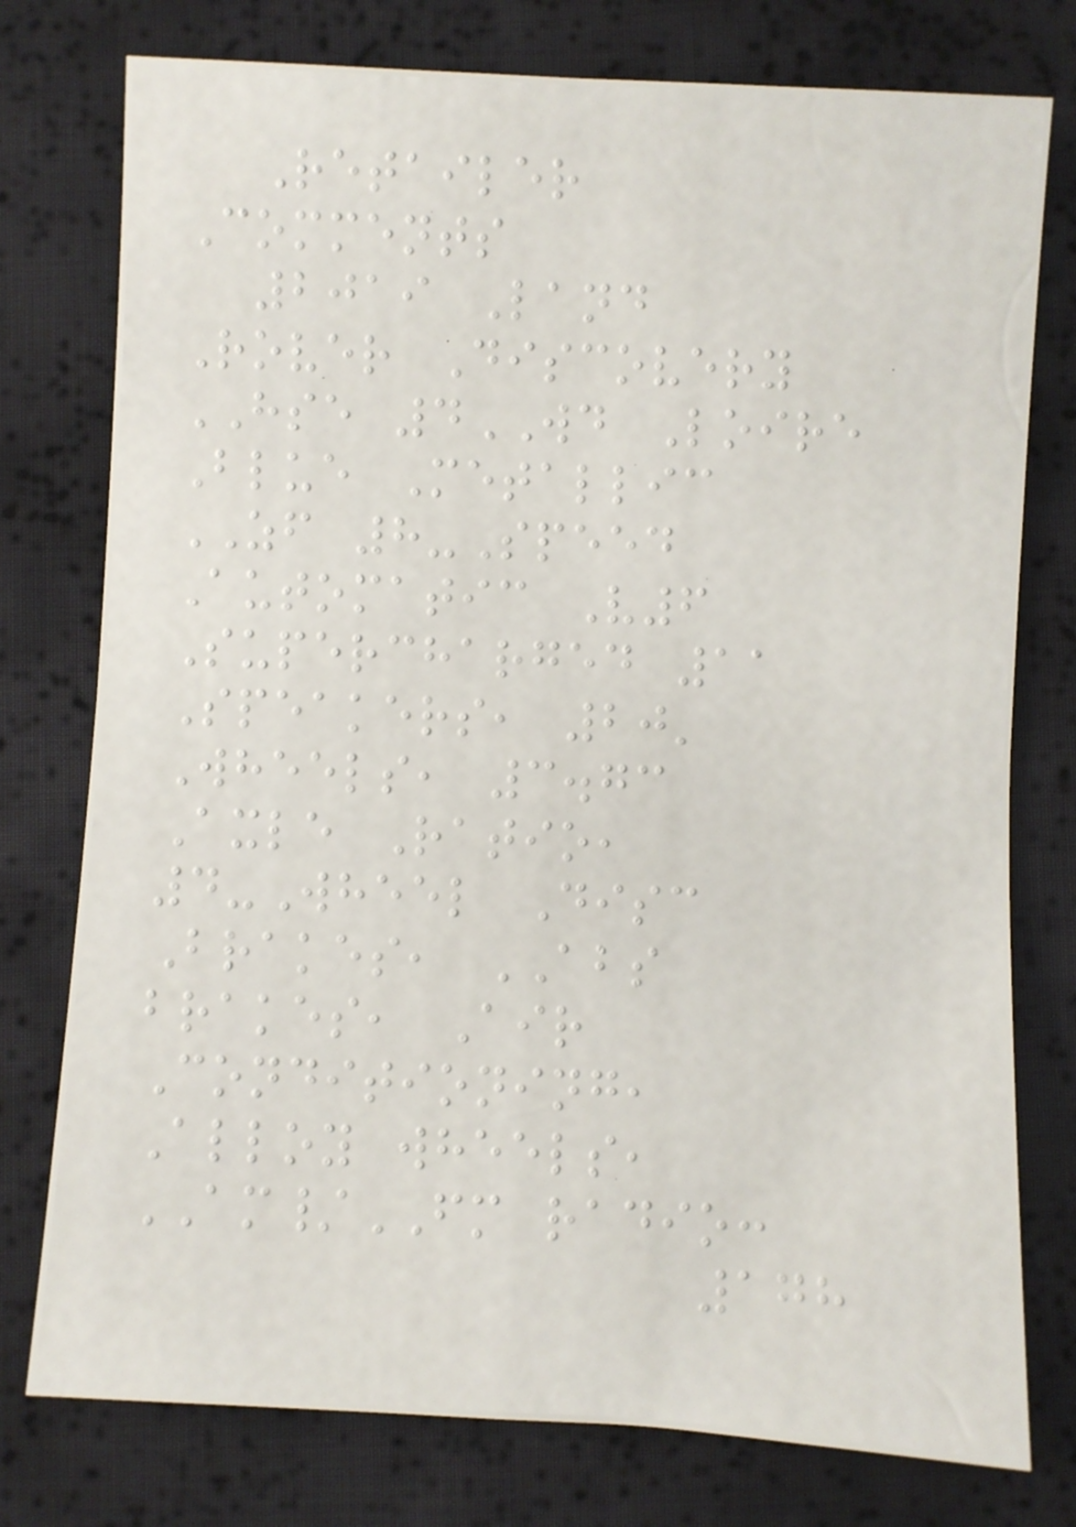Retailer
Comments
2019 Land
Rover Discovery
HSE 4WD Loire
Blue Metallic
ZF 8-Speed
Automatic V6
Supercharged 11
Speakers, 20'
Wheels, 3.73
Axle Ratio,
4-Wheel Disc
Brakes, ABS
brakes, Air
Conditioning,
Alloy wheels,
AM/FM radio:
178
